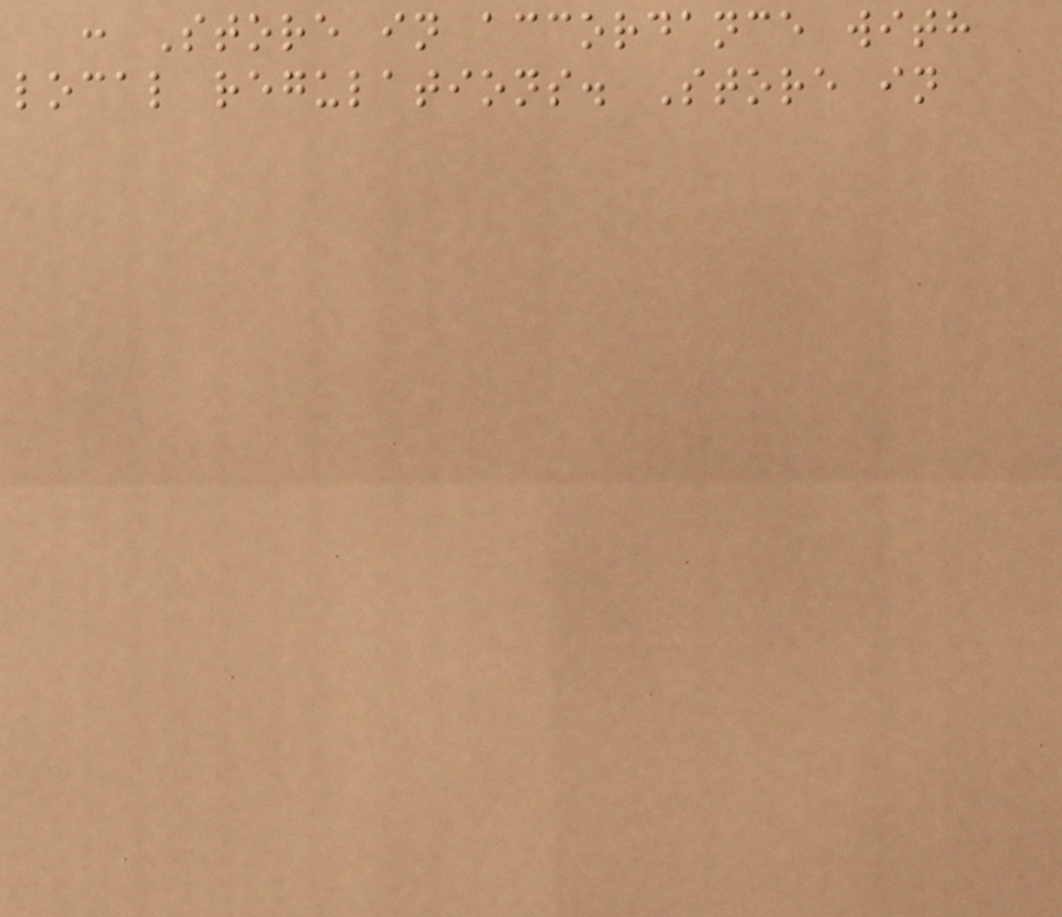: Store in accordance with
local regulations. Store in
